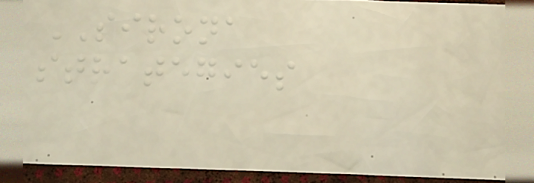SIRONA
strategies
